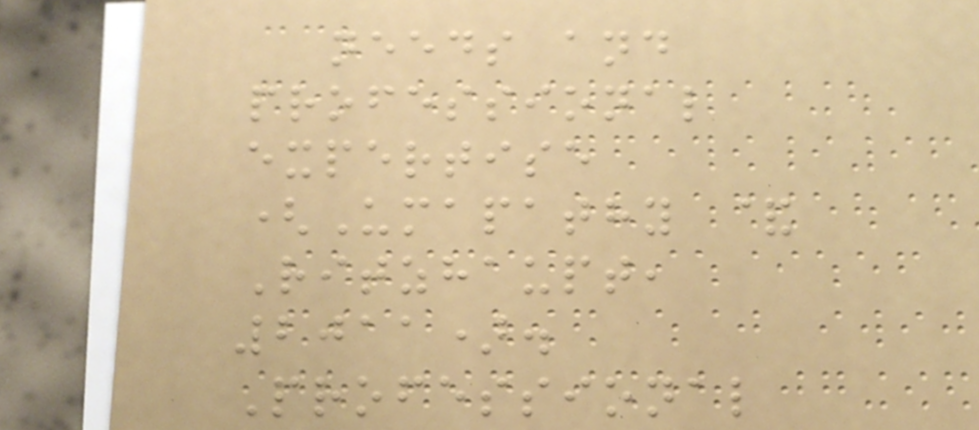needs and
professional
expertise
(Umapathy &
Ritzhaupt,
2011).
Professional
